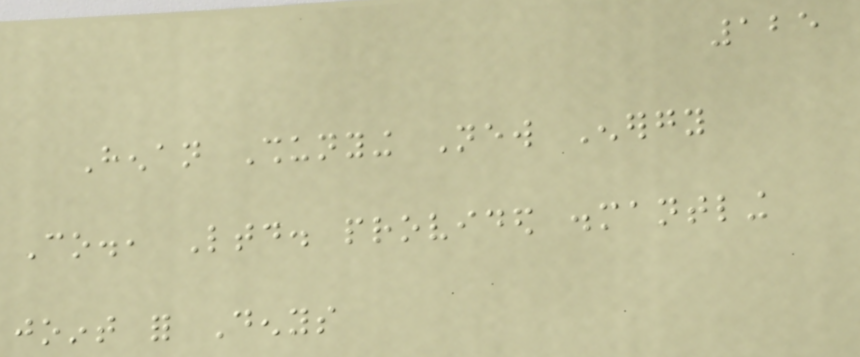125
Henan Shunying New Energy
Co., Ltd. provided dismantling
joint for Denys
